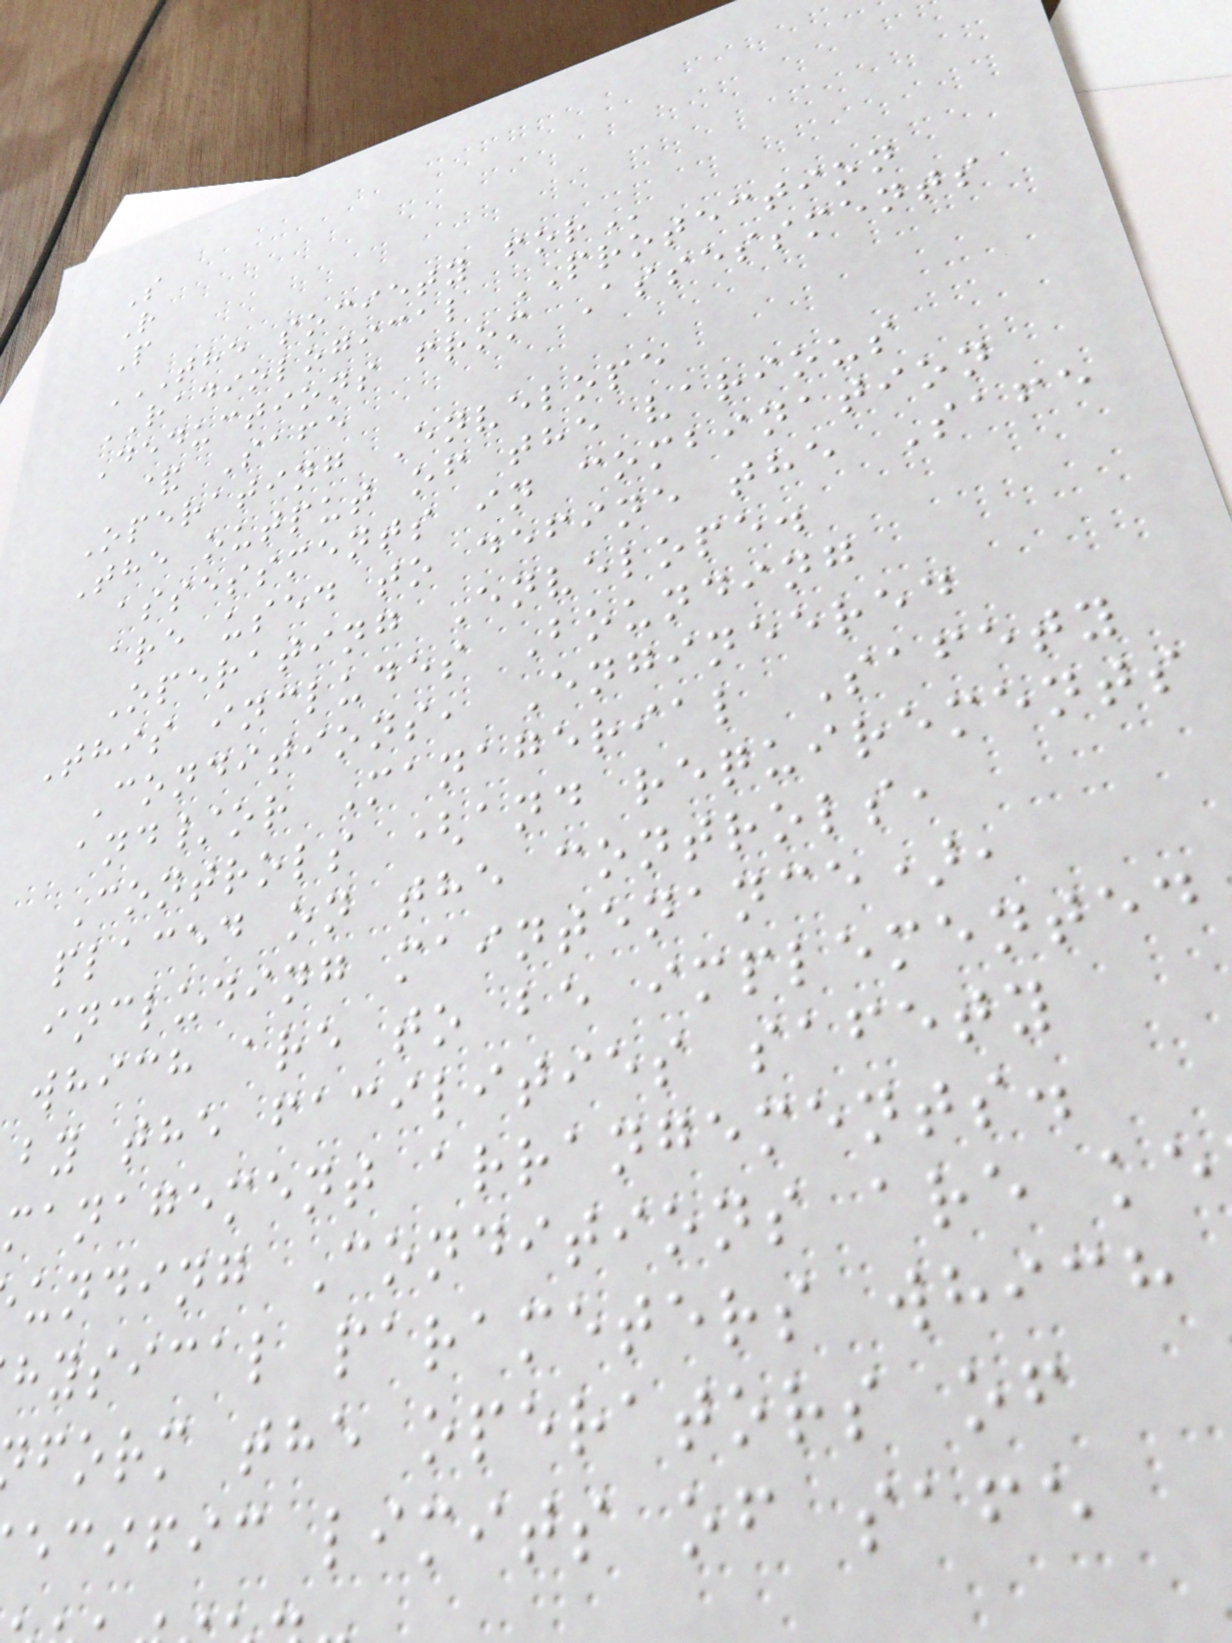S
R
P
THE SOCIETY FOR
RADIOLOGICAL PROTECTION
Deductions from Assessments
& Safe
Operating Envelope
The output of the various
assessments in combination
are used to define the Safe
Operating Envelope.
This includes Bounding
Conditions, Engineered
and/or Managerial Safety
Controls (and requirements
placed on the controls,
including maintenance),
which are to be implemented
by the facilities safety
management arrangements.
unding Conditions are ke
hysical parameters which
form the operators of
ecific limits of safe
